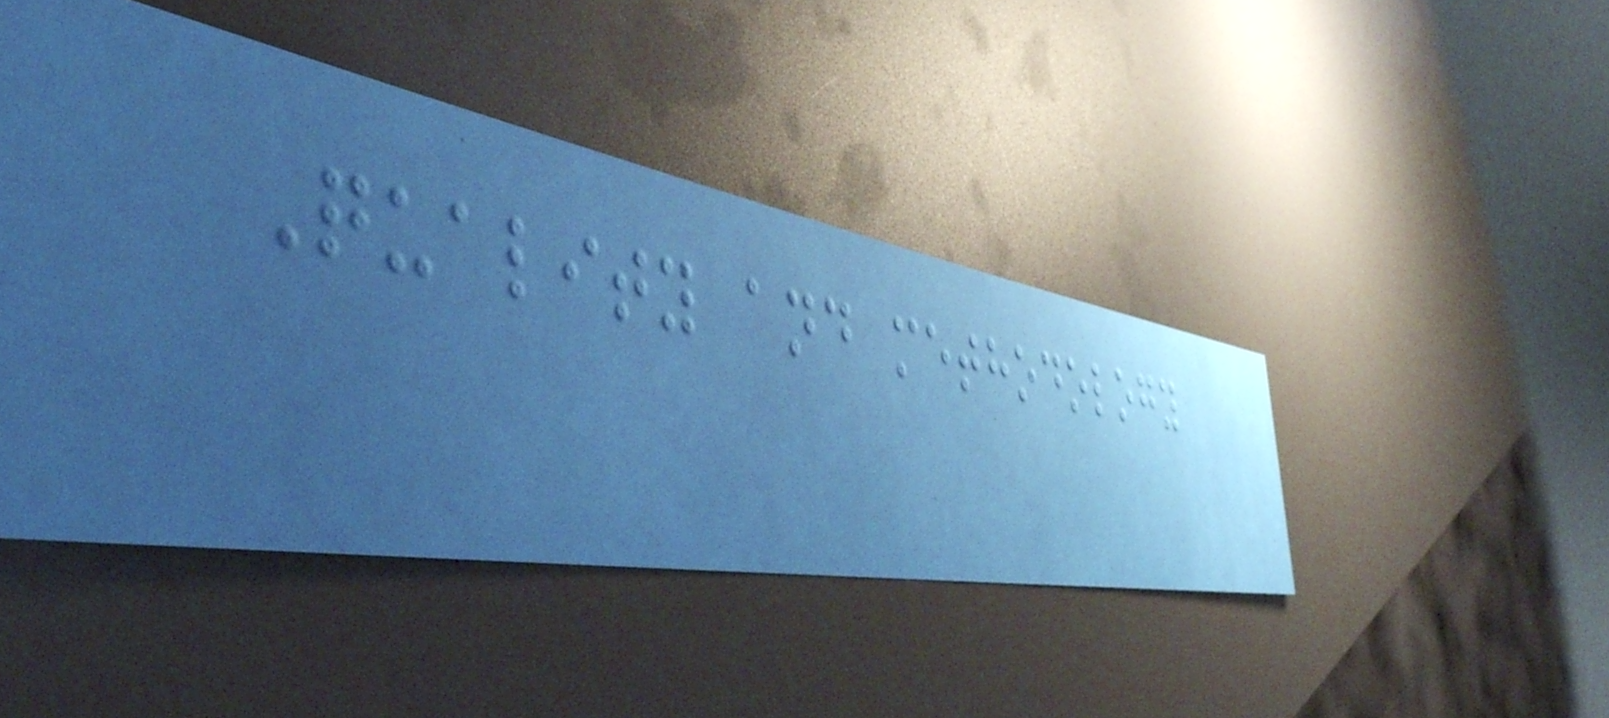Quality and methodology
